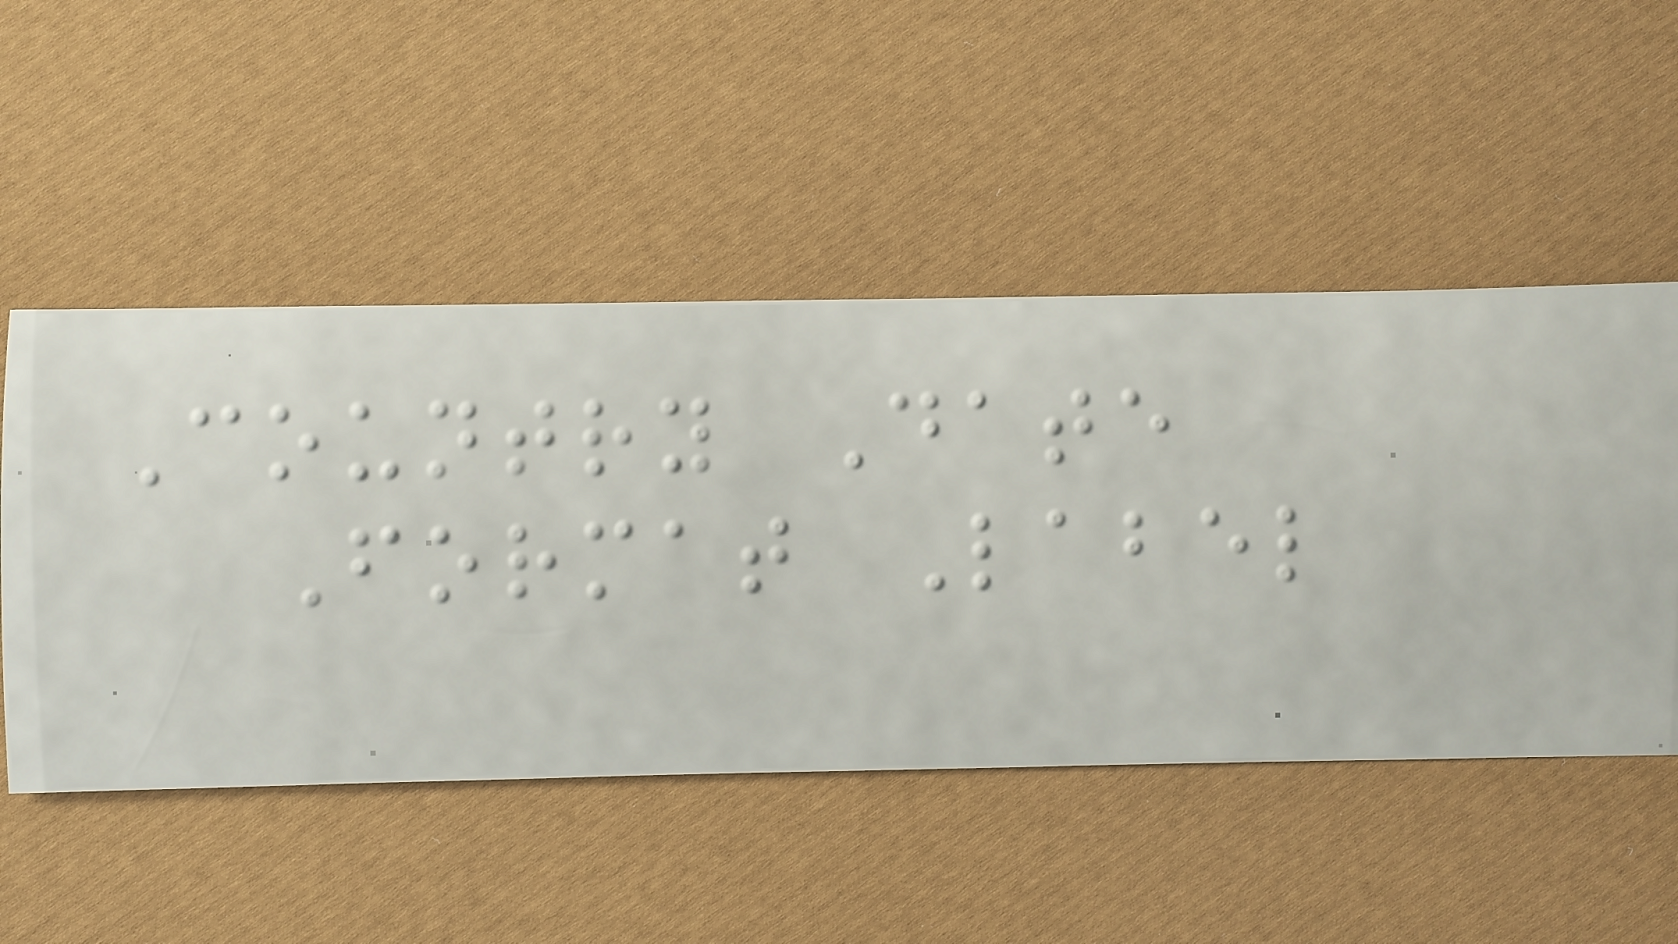Country Date
Format Label
